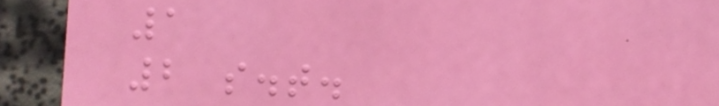1
2 s.t.
